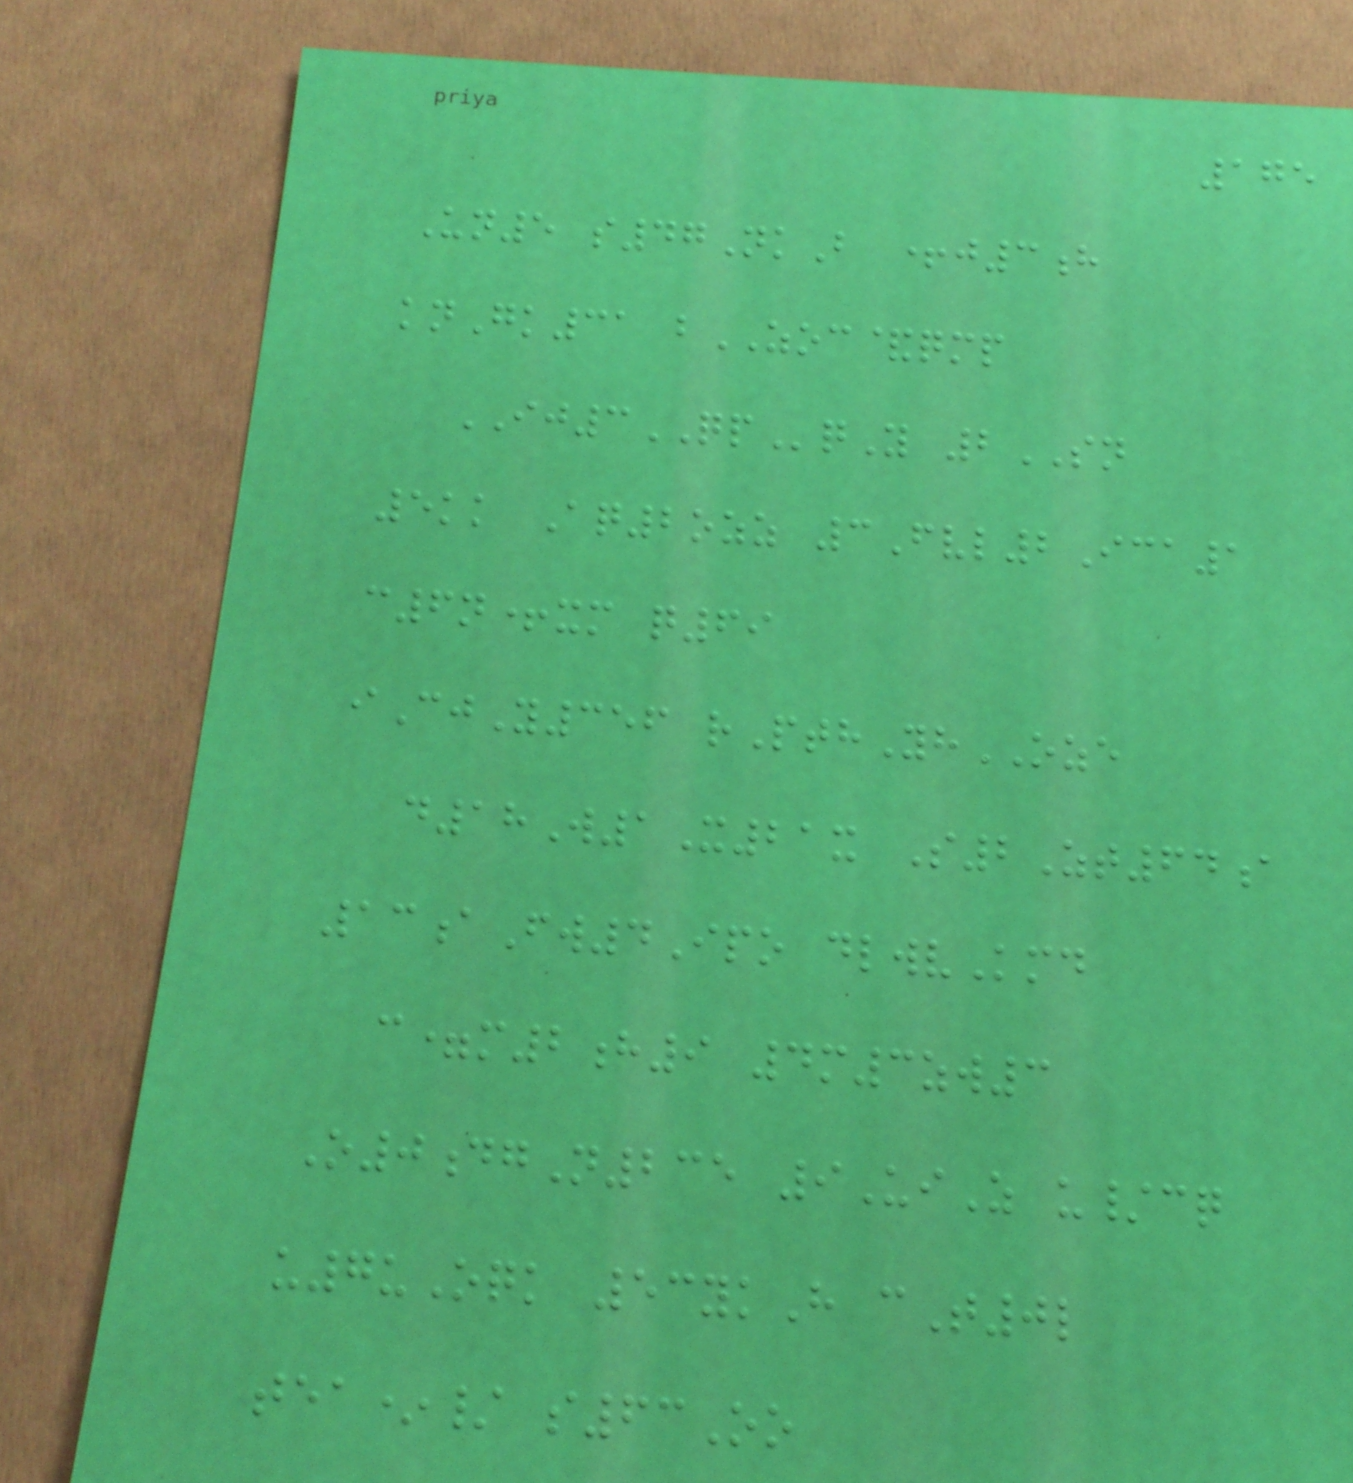175
Un5 s47NkB +j3h
knGk31 bZOC&qmp
IJ3QPqY 2SN
5kk Aq2ozz 3Fvl2Ica1
c6n+xm q69
iCjY356 rPthYhOZE
d18W1X21x S2Zt64a
13aFw4Ipo dlwvKmd
c=m2h9 4m3zw3
O0dgN235 9UiZ u/cq
u7uOqk 53ykH cT0l
tea*/ s63Oo
